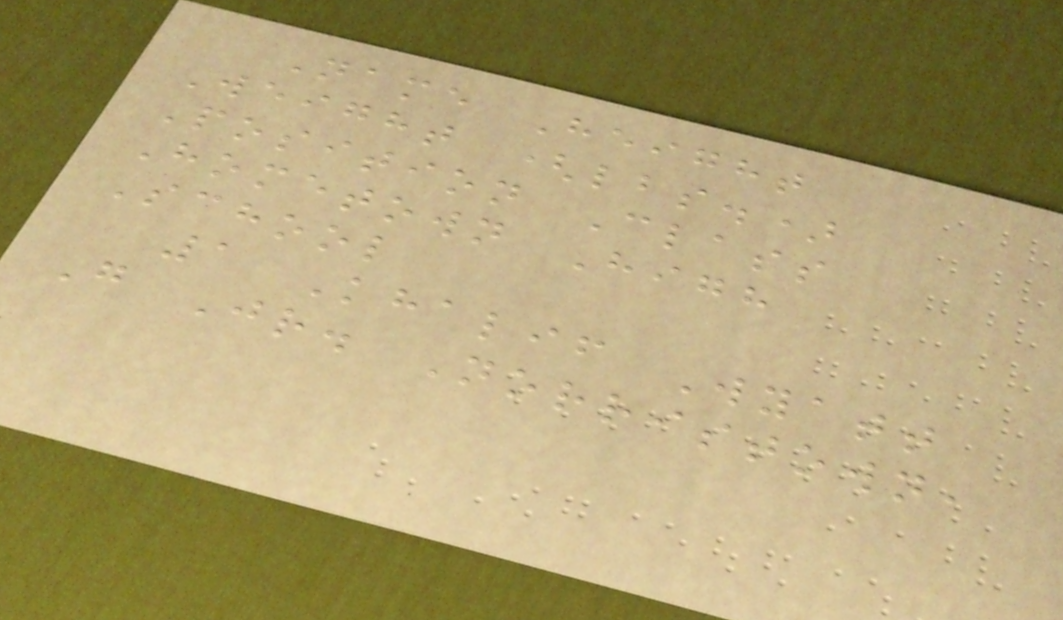Name Height
Weight (lbs.)
Position Class
Hometown High
School
1 Khalif Wyatt
G Jr. Norristown,
